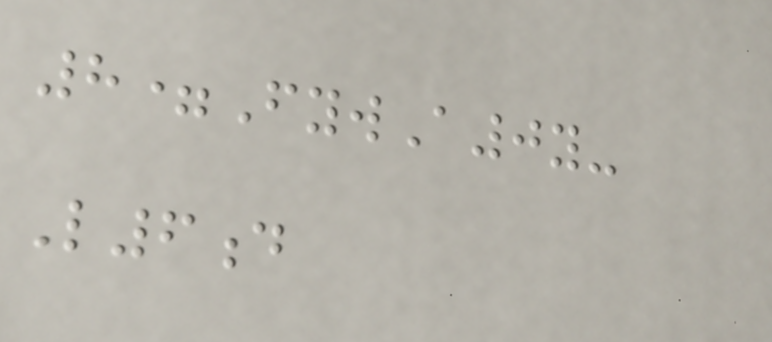8=FywA0y-
L6d
